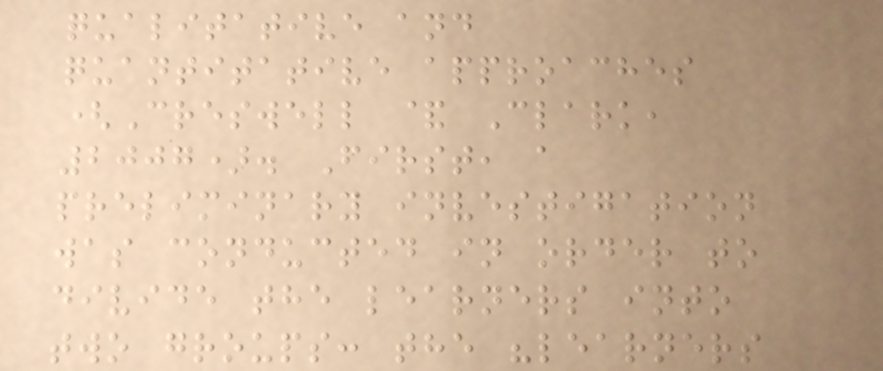qualitative and
quantitative approaches
(Creswell & Clark,
2007). First, a
preliminary investigation
was conducted in order to
divide the learners into
two groups: the "learners
